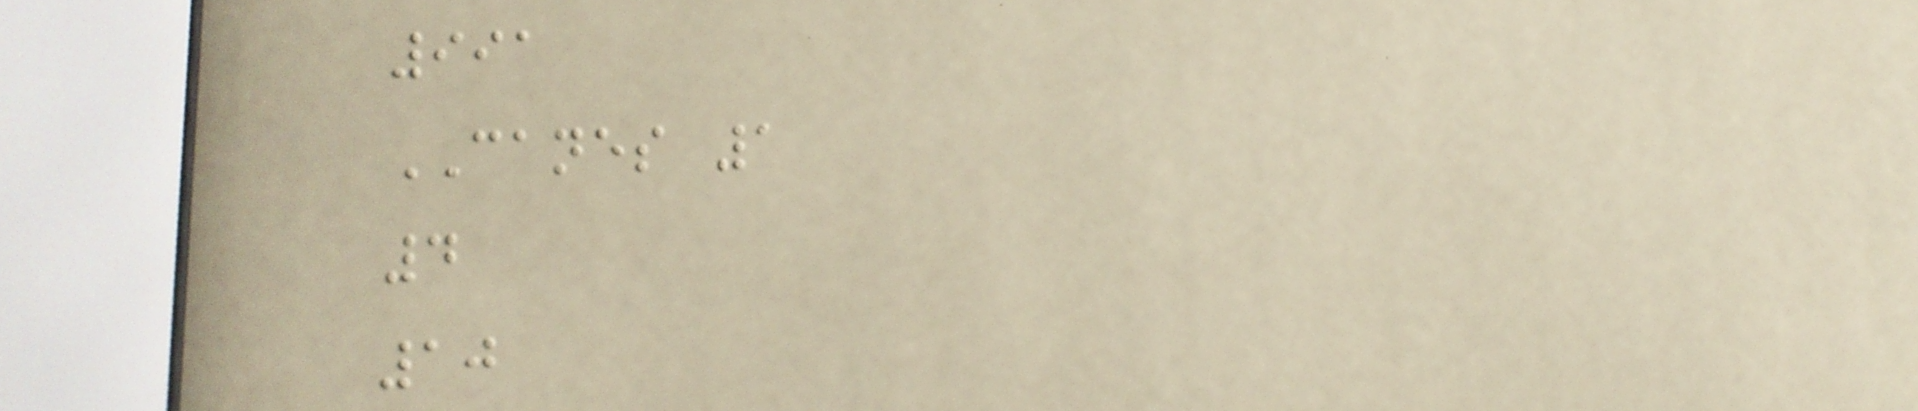991
CANES 1
4
10
